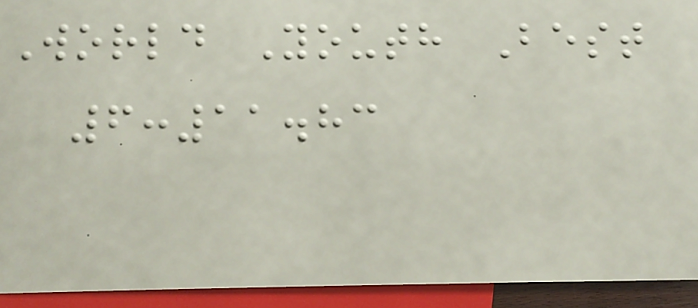World Youth Best
6:11.83
